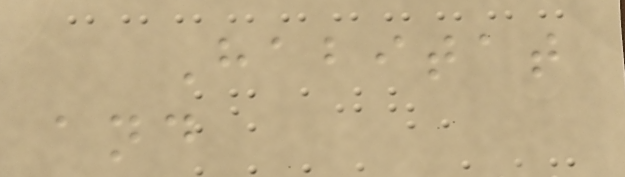Habitat
and
